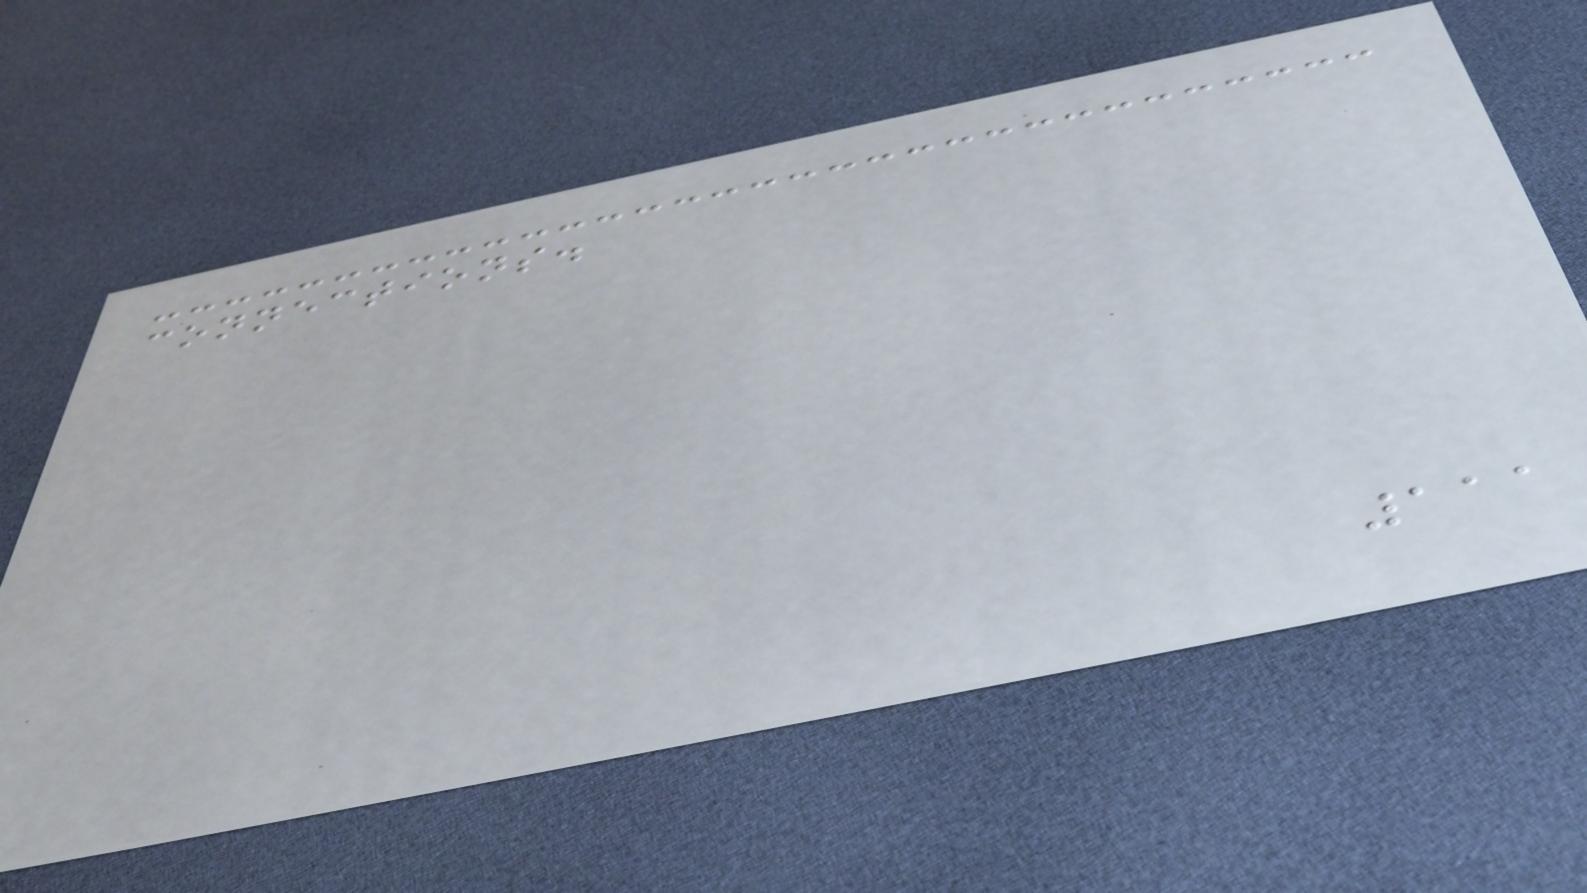connections.
111
